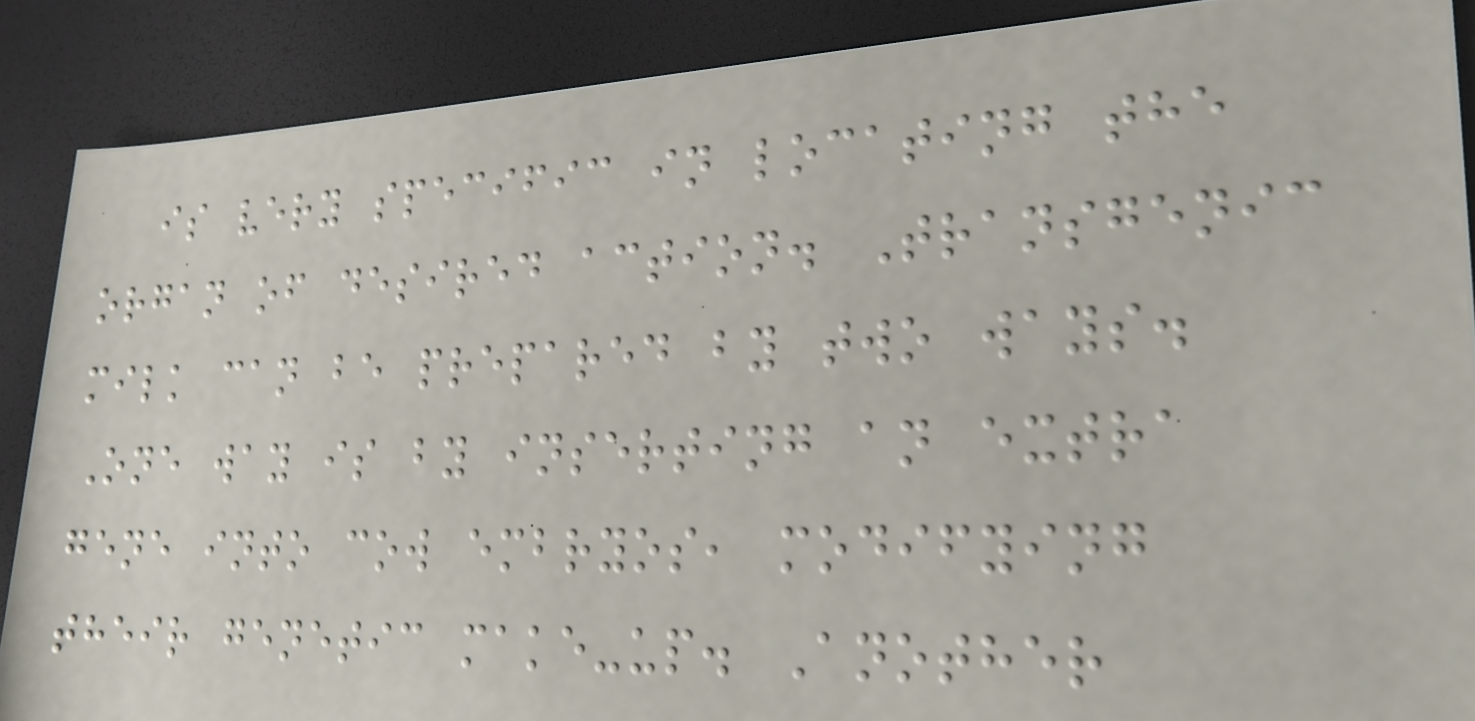is very specific in locating the
organ of desired action. Transgenic
milk can be prepared by two ways.
One way is by inserting an extra
gene into cow embryos, modifying
their genetic make-up. Another
